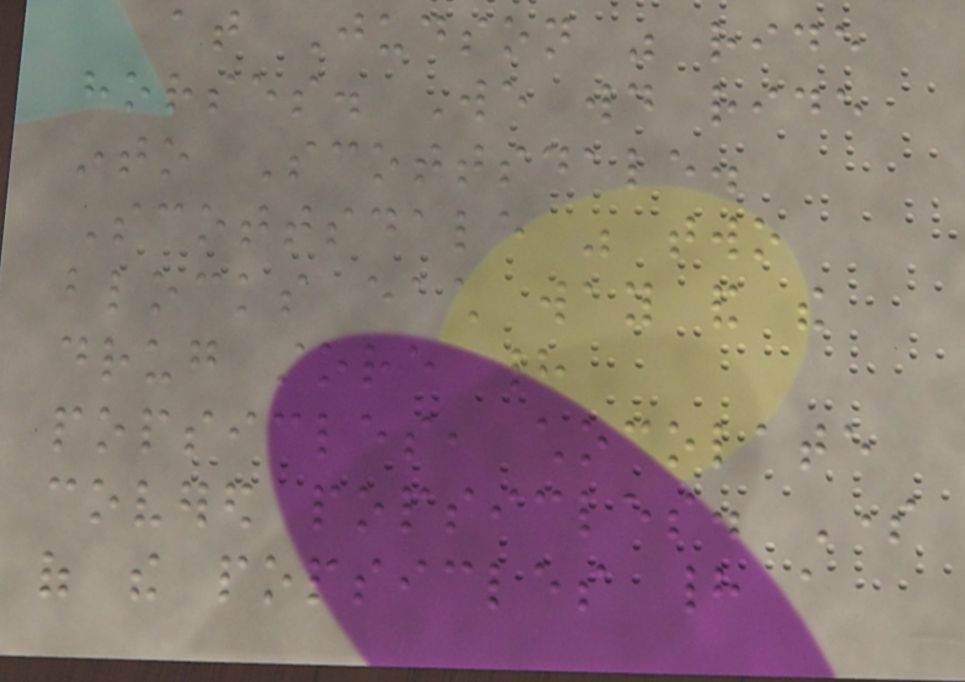at Judson was ride
horses. We would ride
into Scottsdale.
Scottsdale was two
blocks each way and the
drug store had
popsicles, chocolate
covered popsicles. Some
of the popsicles had a
